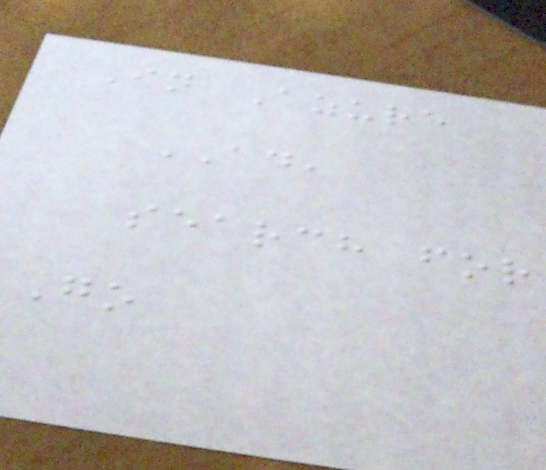In Azure
AD,
search for
Go
